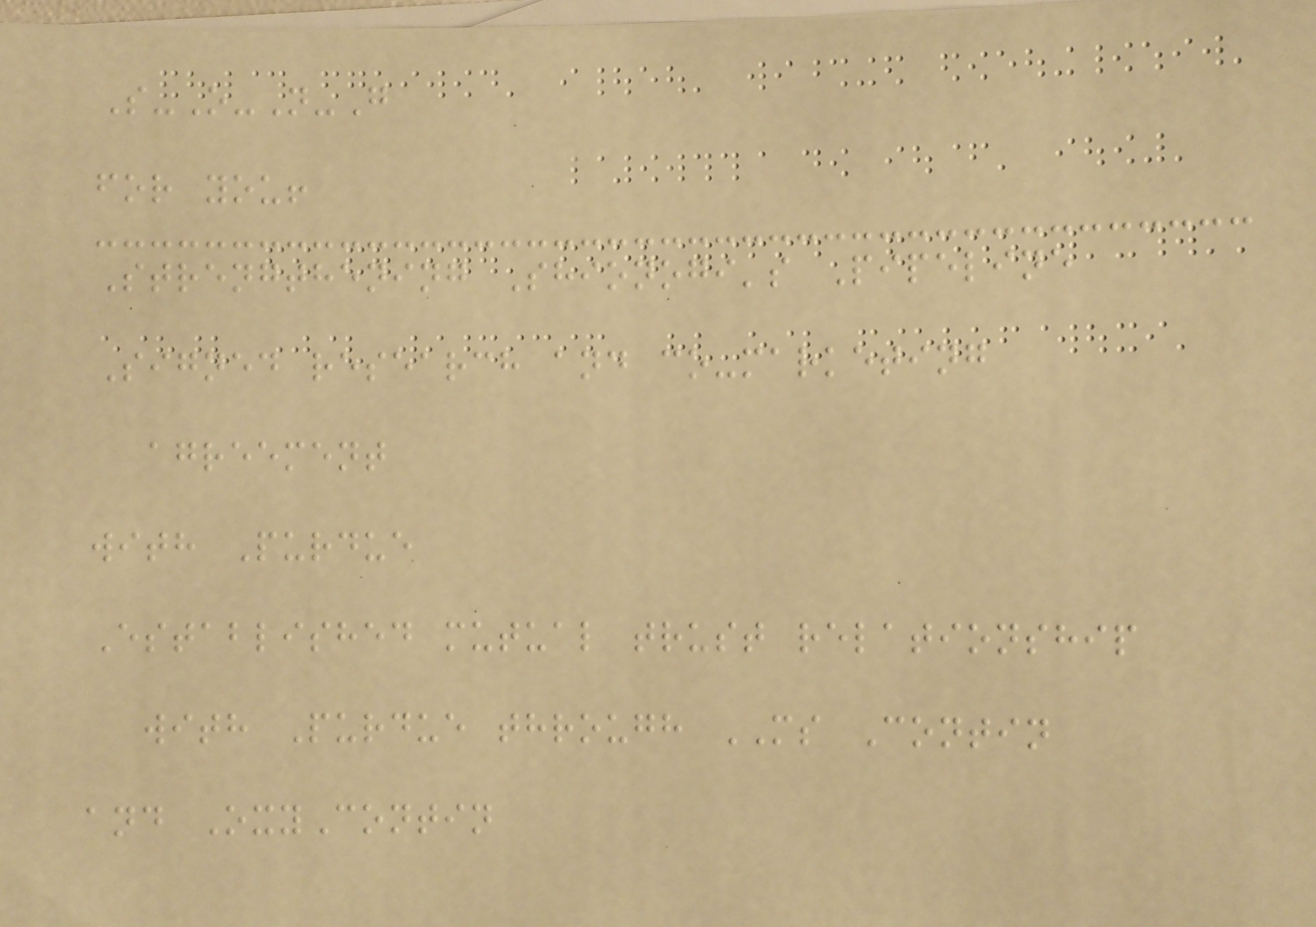S-O-N-G
for you!
Strengthening Shionogi's Pipeline
Signed research and co-marketing
agreement
with Purdue
Established mutual trust relationship
with Purdue through MS Contin
and OxyContin
